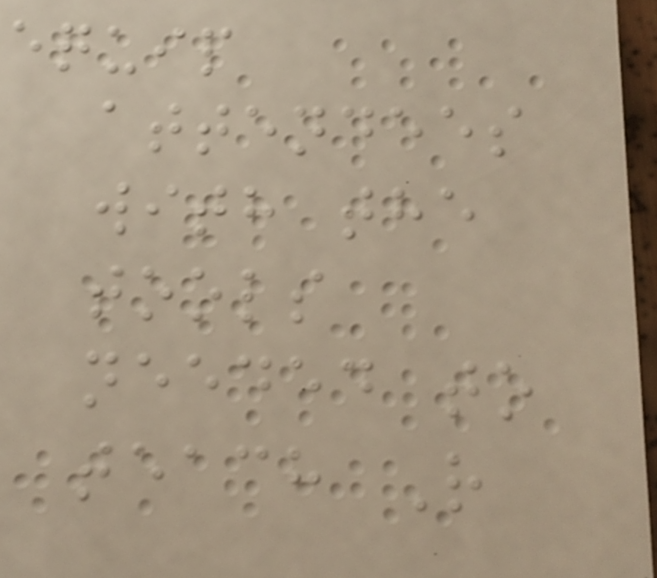equip
attendees
with the
tools
needed to
teach R
